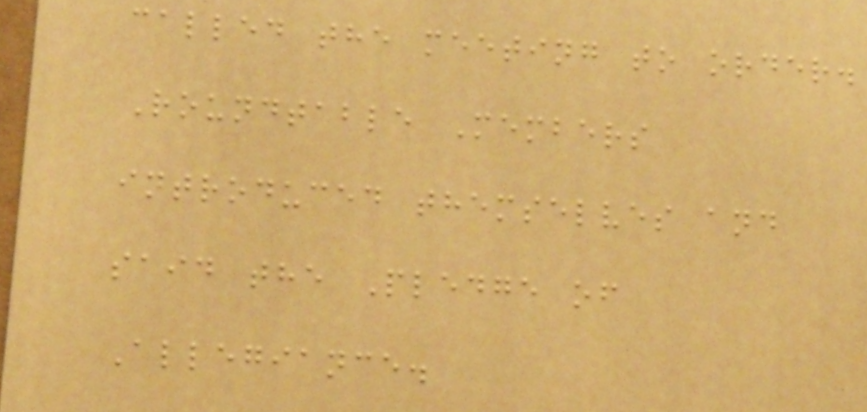called the meeting to order.
Roundtable Members
introduced themselves and
said the Pledge of
Allegiance.
